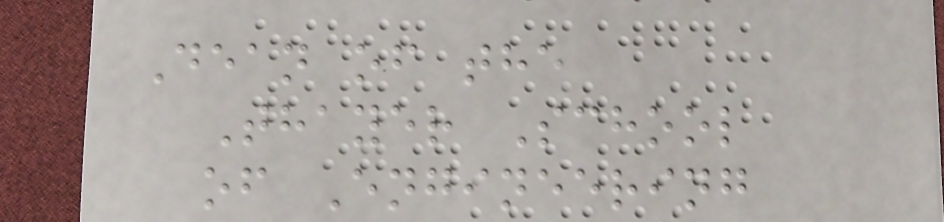Dean of the
Thayer School
of Engineering
